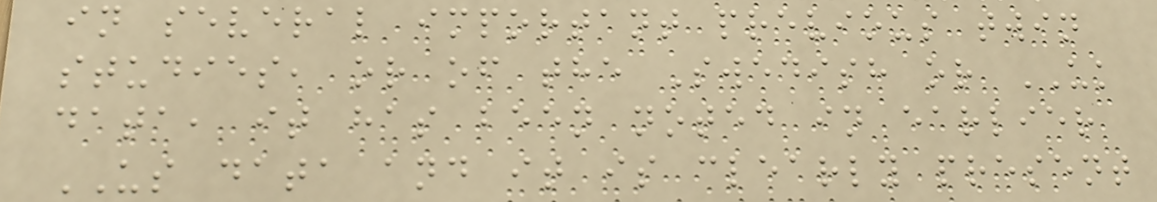in several important previous twin
studies, or of the Swedish or UK
data, it has been noted in earlier
US data and it is clearly present
